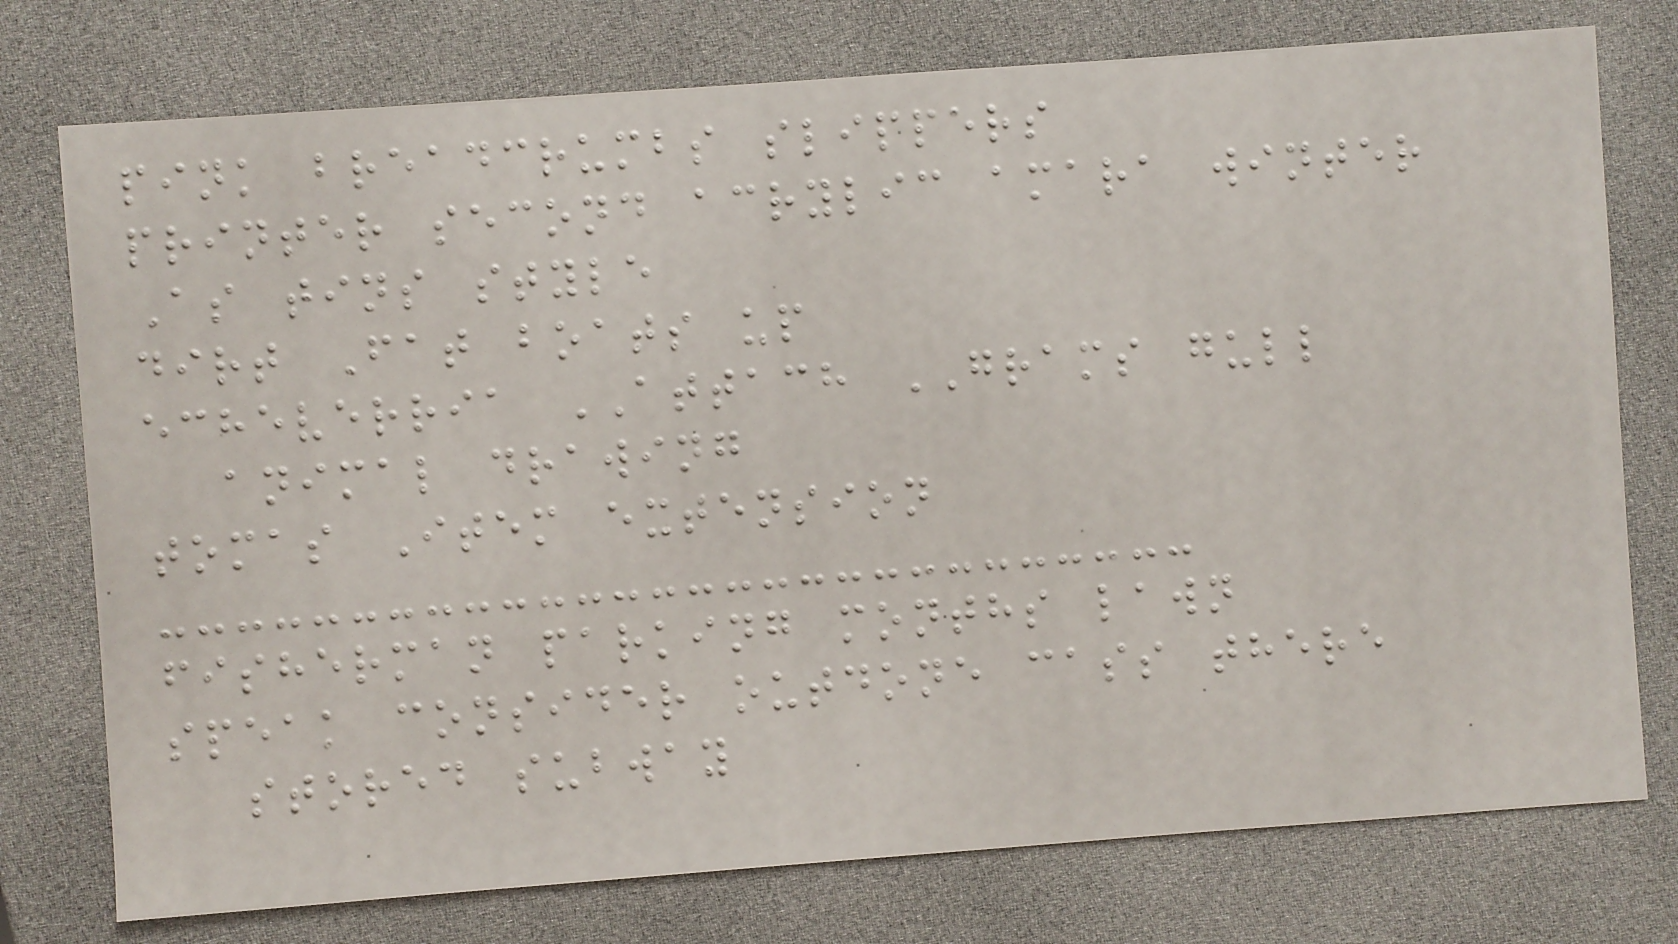pink breadcrumbs slippers
printer second acrylic amara winter
As tins style
dirt Fat boats up
echeverria ATTACH GRAMS gull
animal drawing
tomas Item extension
fisherman parking months lawn
speak consider outdone cass there
stored subway
